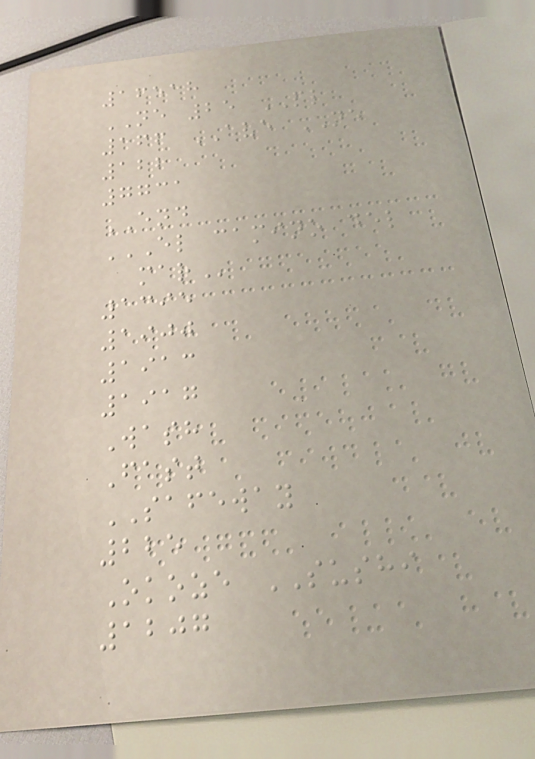16518
NE 25 PL
166 AVE NE
122
7731
END
EL CAMINO DEL
MAR
1395
1900
1913
1917
Wash
Fast
SAFEWAY
225
Okoze SUSHI
1207
